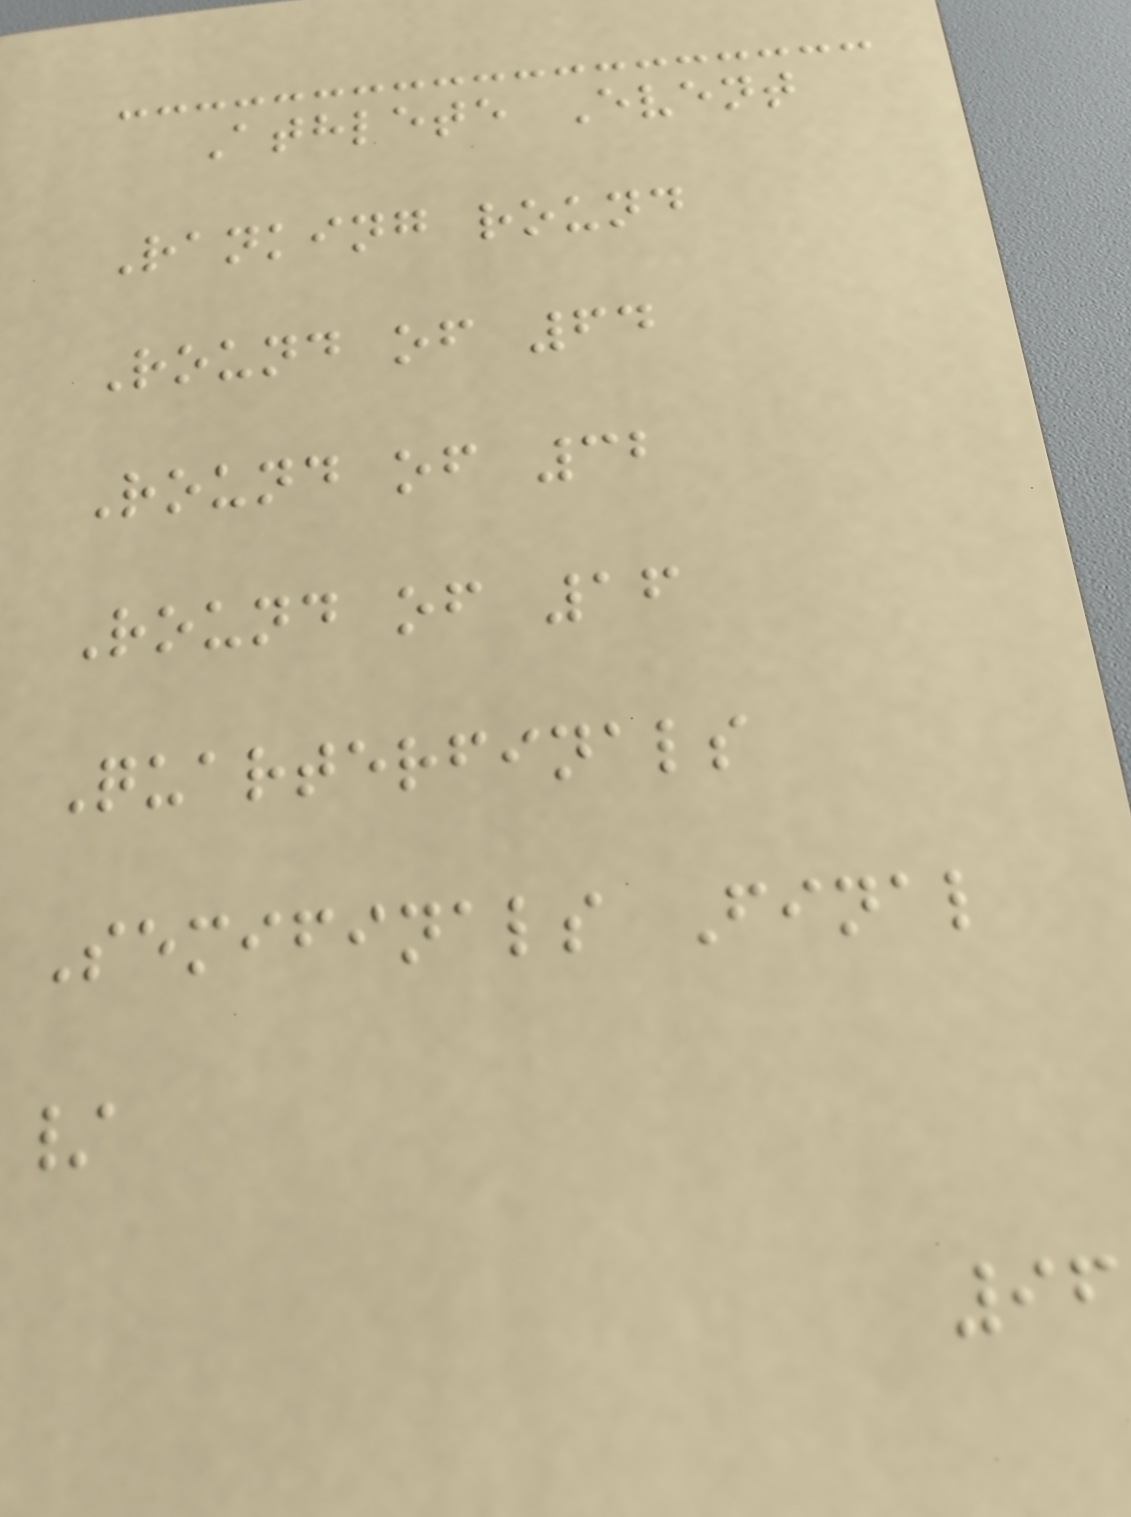Athlete Event
Ranking round
Round of 64
Round of 32
Round of 16
Quarterfinals
Semifinals Final
/
96
